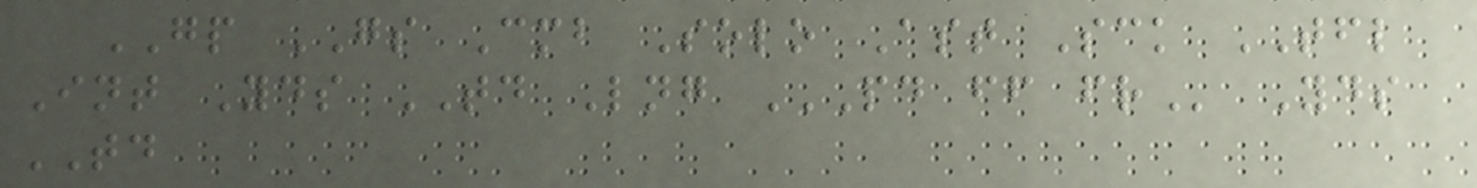GP GS Cmb Solo Ast Sck TFL
Int Yds TD Lng PD FF FR Yds
TD
